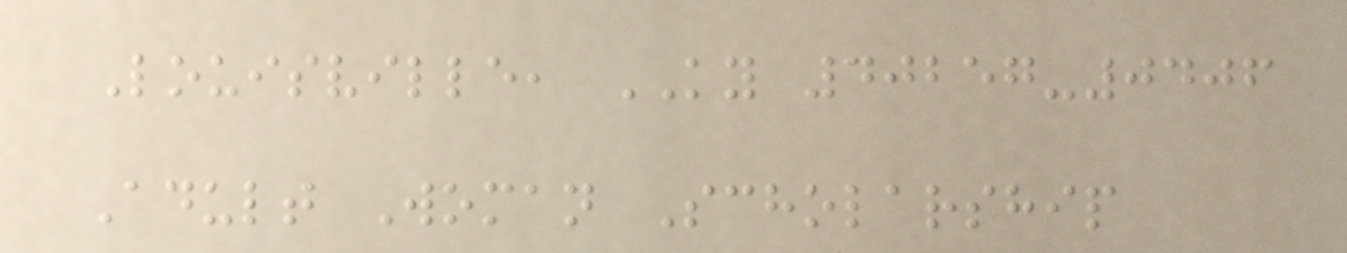Louisville, KY 40257-0406
Adult Woman Scholarship
